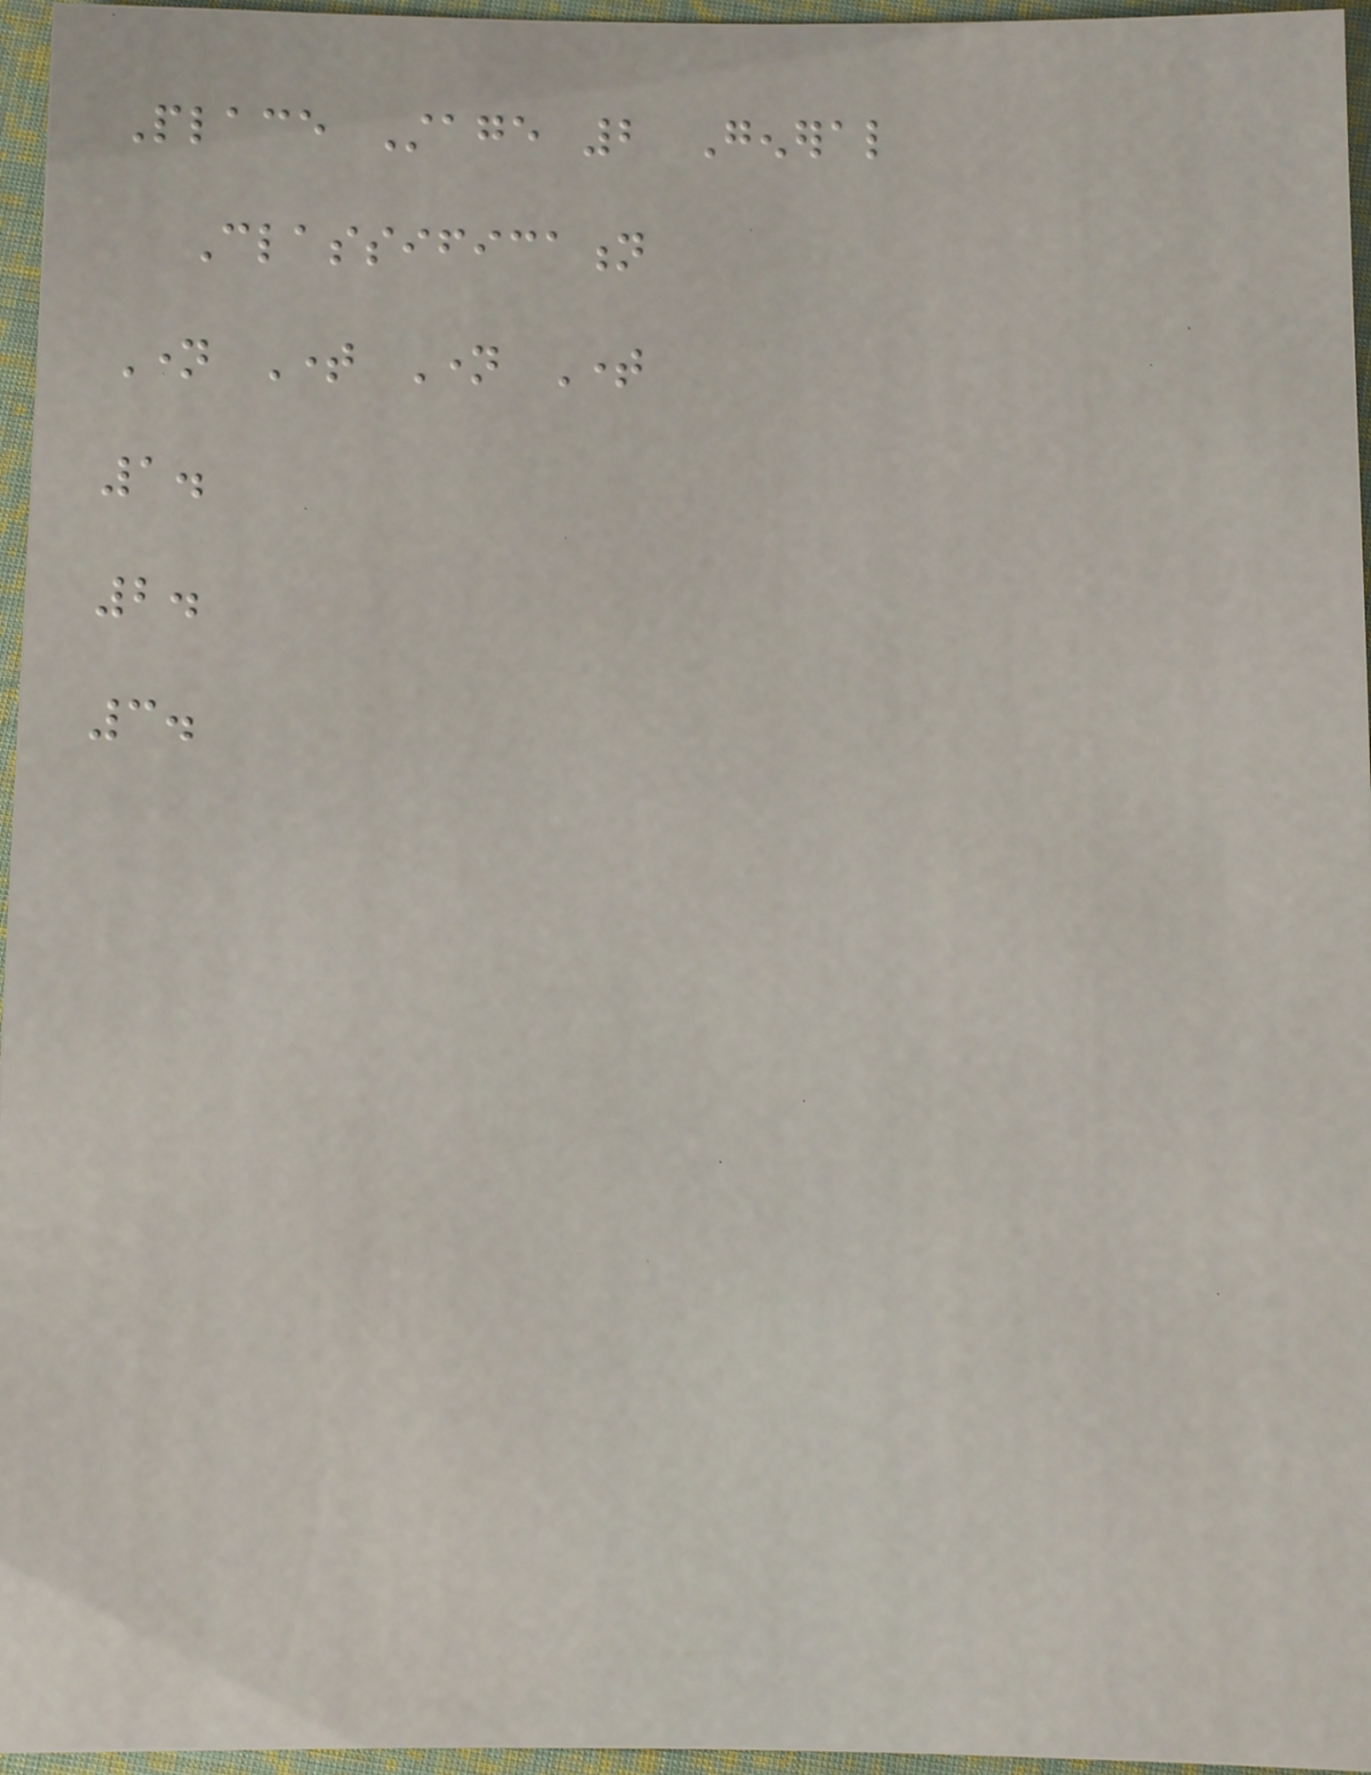Place Stage 2 General
Classification
Name Time Name Time
1.
2.
3.
